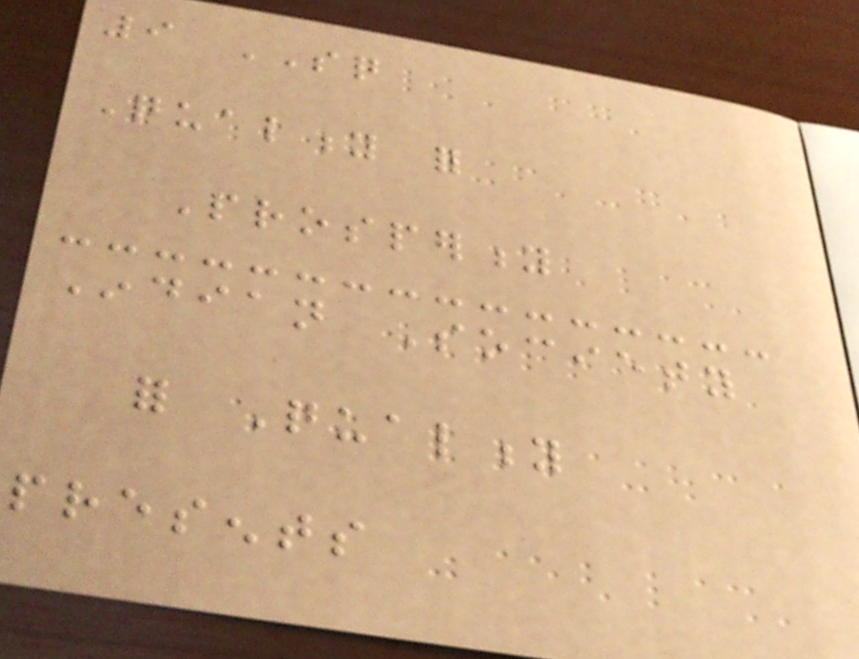9 SQ
Quality for
Prosperity
Indian Society
for Quality
presents
